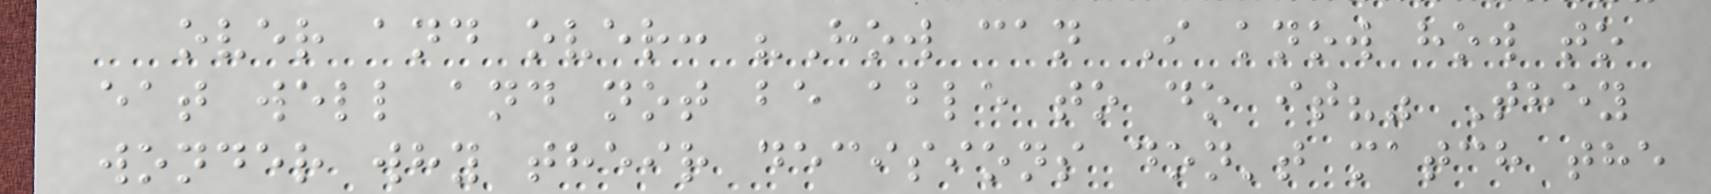over and over: "How can I know how to
eat well and not be able to do it?" They
wonder why their decisions don't match the
